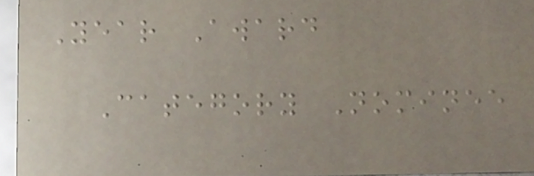Year Award
Category Nominee
